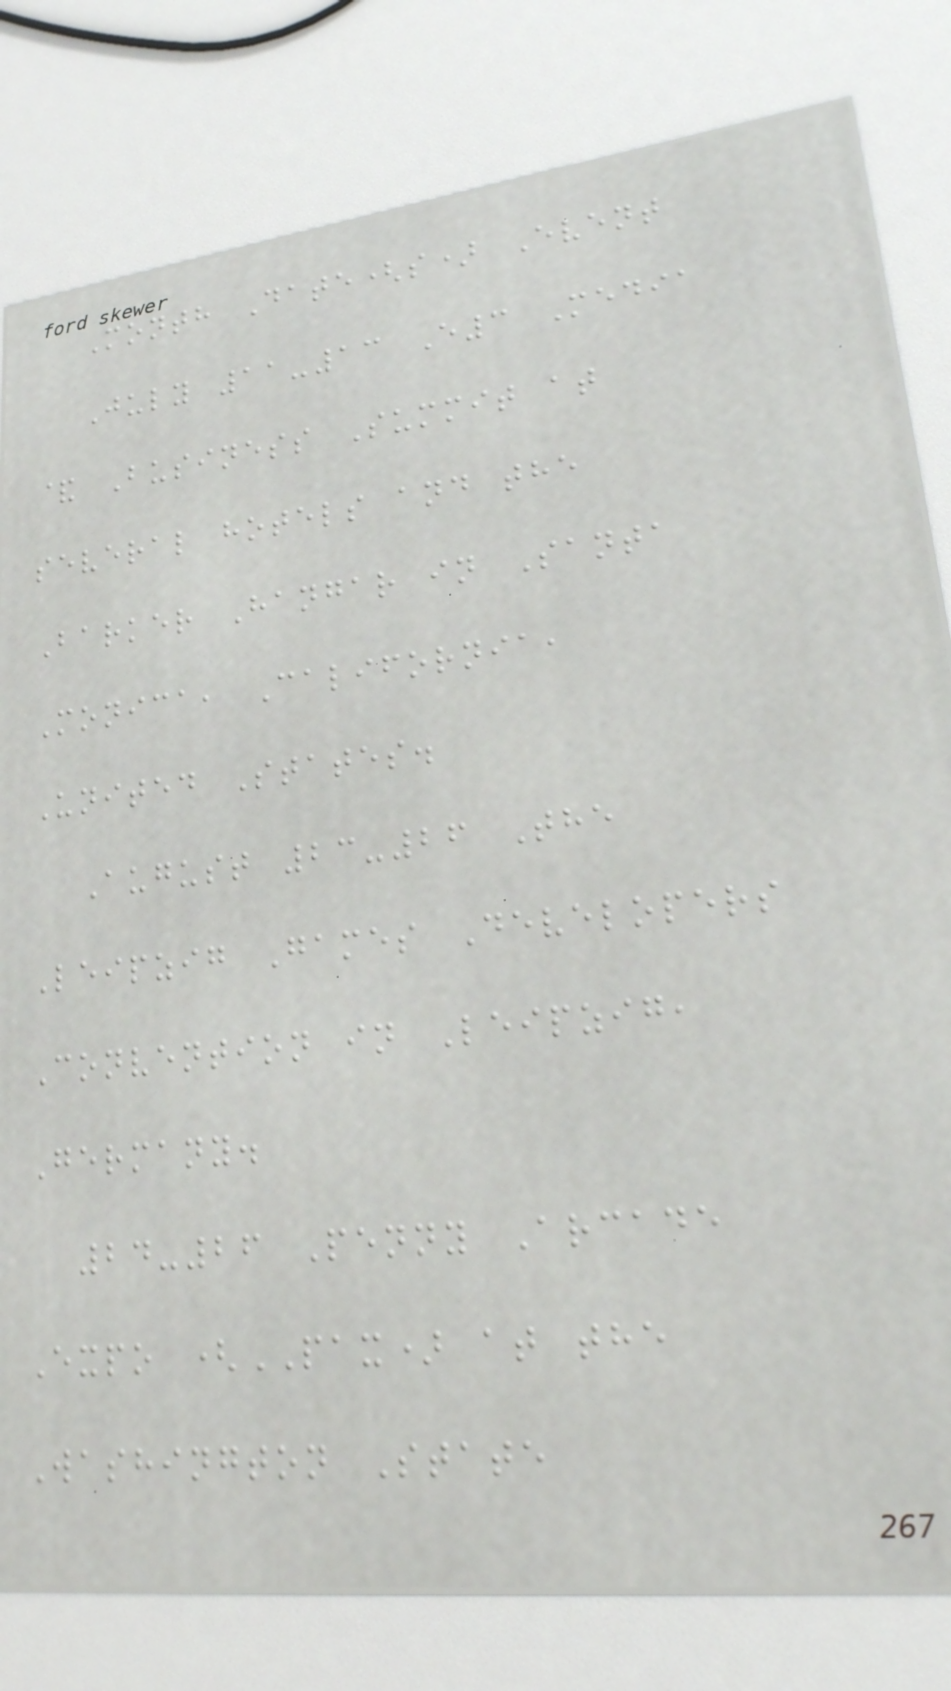Month Date(s) Event
July 11-13 E3 Media
& Business Summit at
several hotels and the
Barker Hangar in Santa
Monica, California,
United States.
August 23-26 The
Leipzig Games Developers
Convention in Leipzig,
Germany.
24-26 Penny Arcade
Expo (PAX) at the
Washington State
